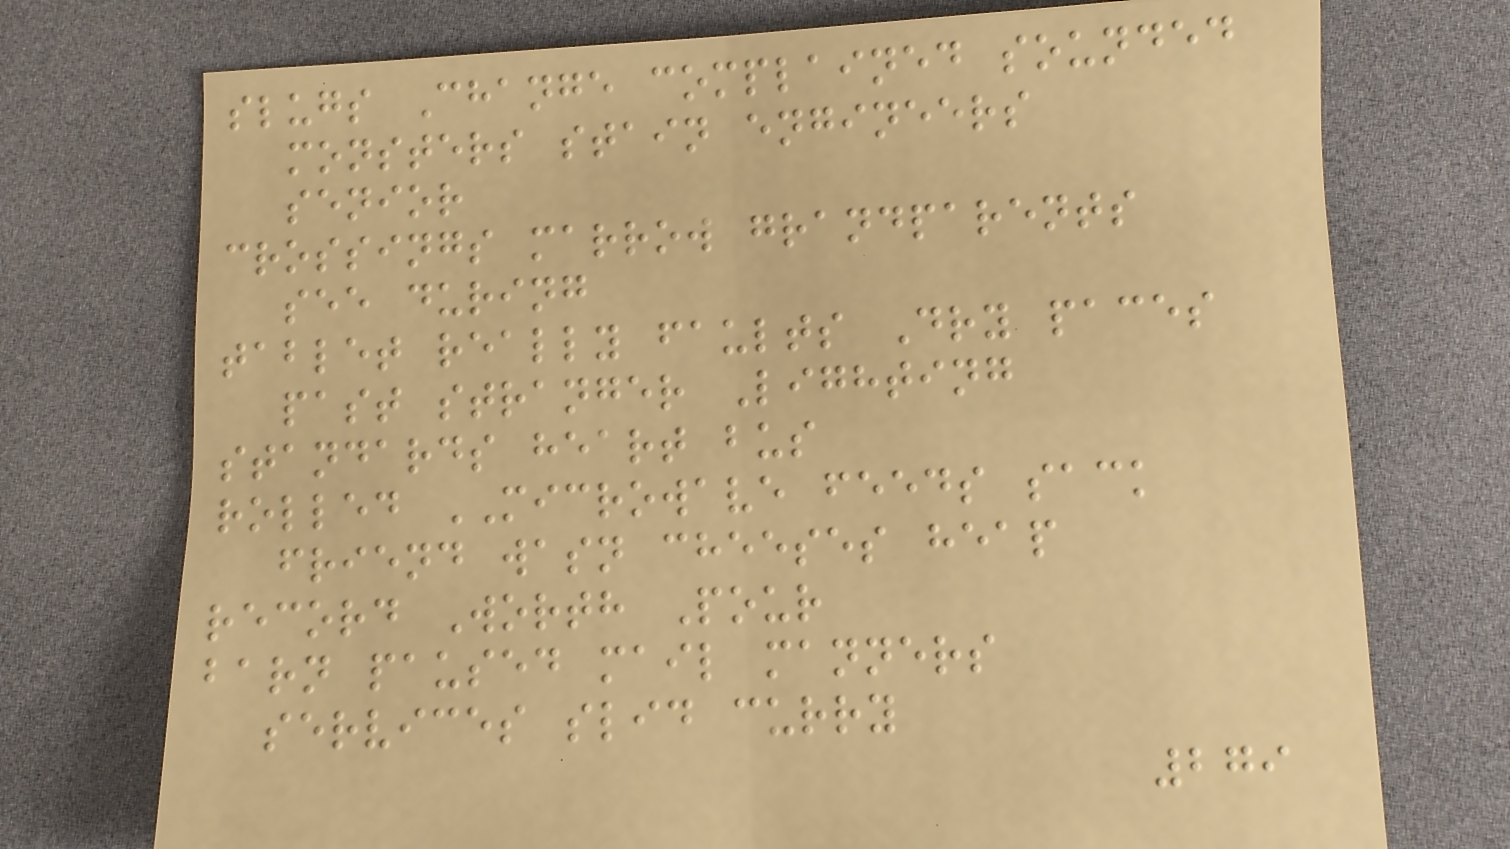slugs Change complained sounded
monsters stain engineers
senior
crossings marrow grandparents
see during
tablet really faults Dry paces
past stranger Lighting
standards heart bus
rolled MICROWAVE feeds sack
friend wasn cheeses heap
record Worth Pour
barn paused mail manners
services slid curry
279
